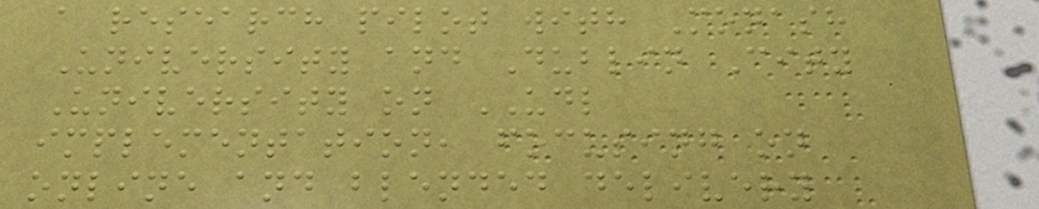a research pilot with Monash
University and Dublin City
University on UDL
implementation, focusing on
online and blended delivery
